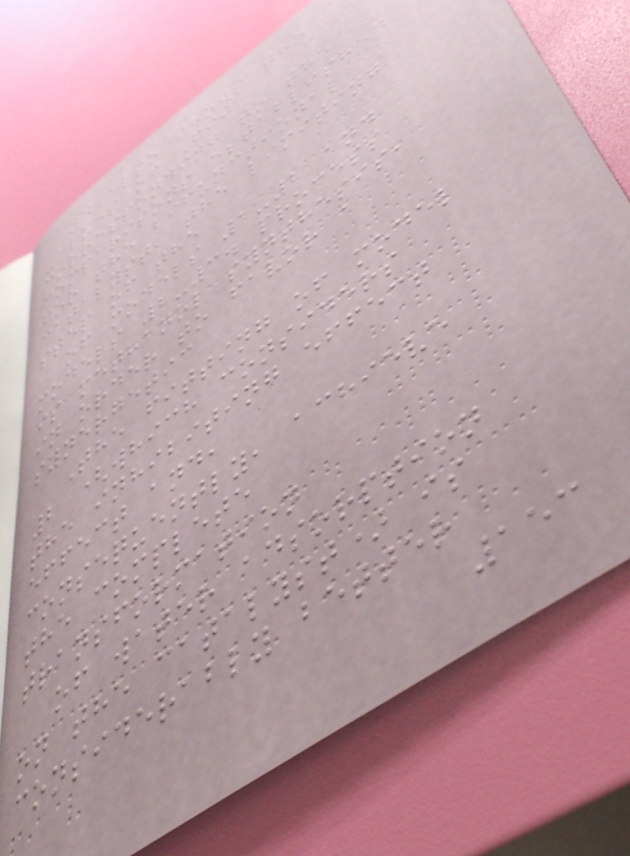4 also shows the
values of Fij
corresponding to the
comparisons established
for the bifunctional
catalyst, the limiting
step of the
of models 1-2 and
models 2-3. process
is methanol synthesis,
in order to favor a
synergetic
The fitting of model
2 (which considers
the inhibiting effect
effect and,
consequently, achieve
the complete
transformation
of water adsorption
on the catalyst) is
considerably better
153
